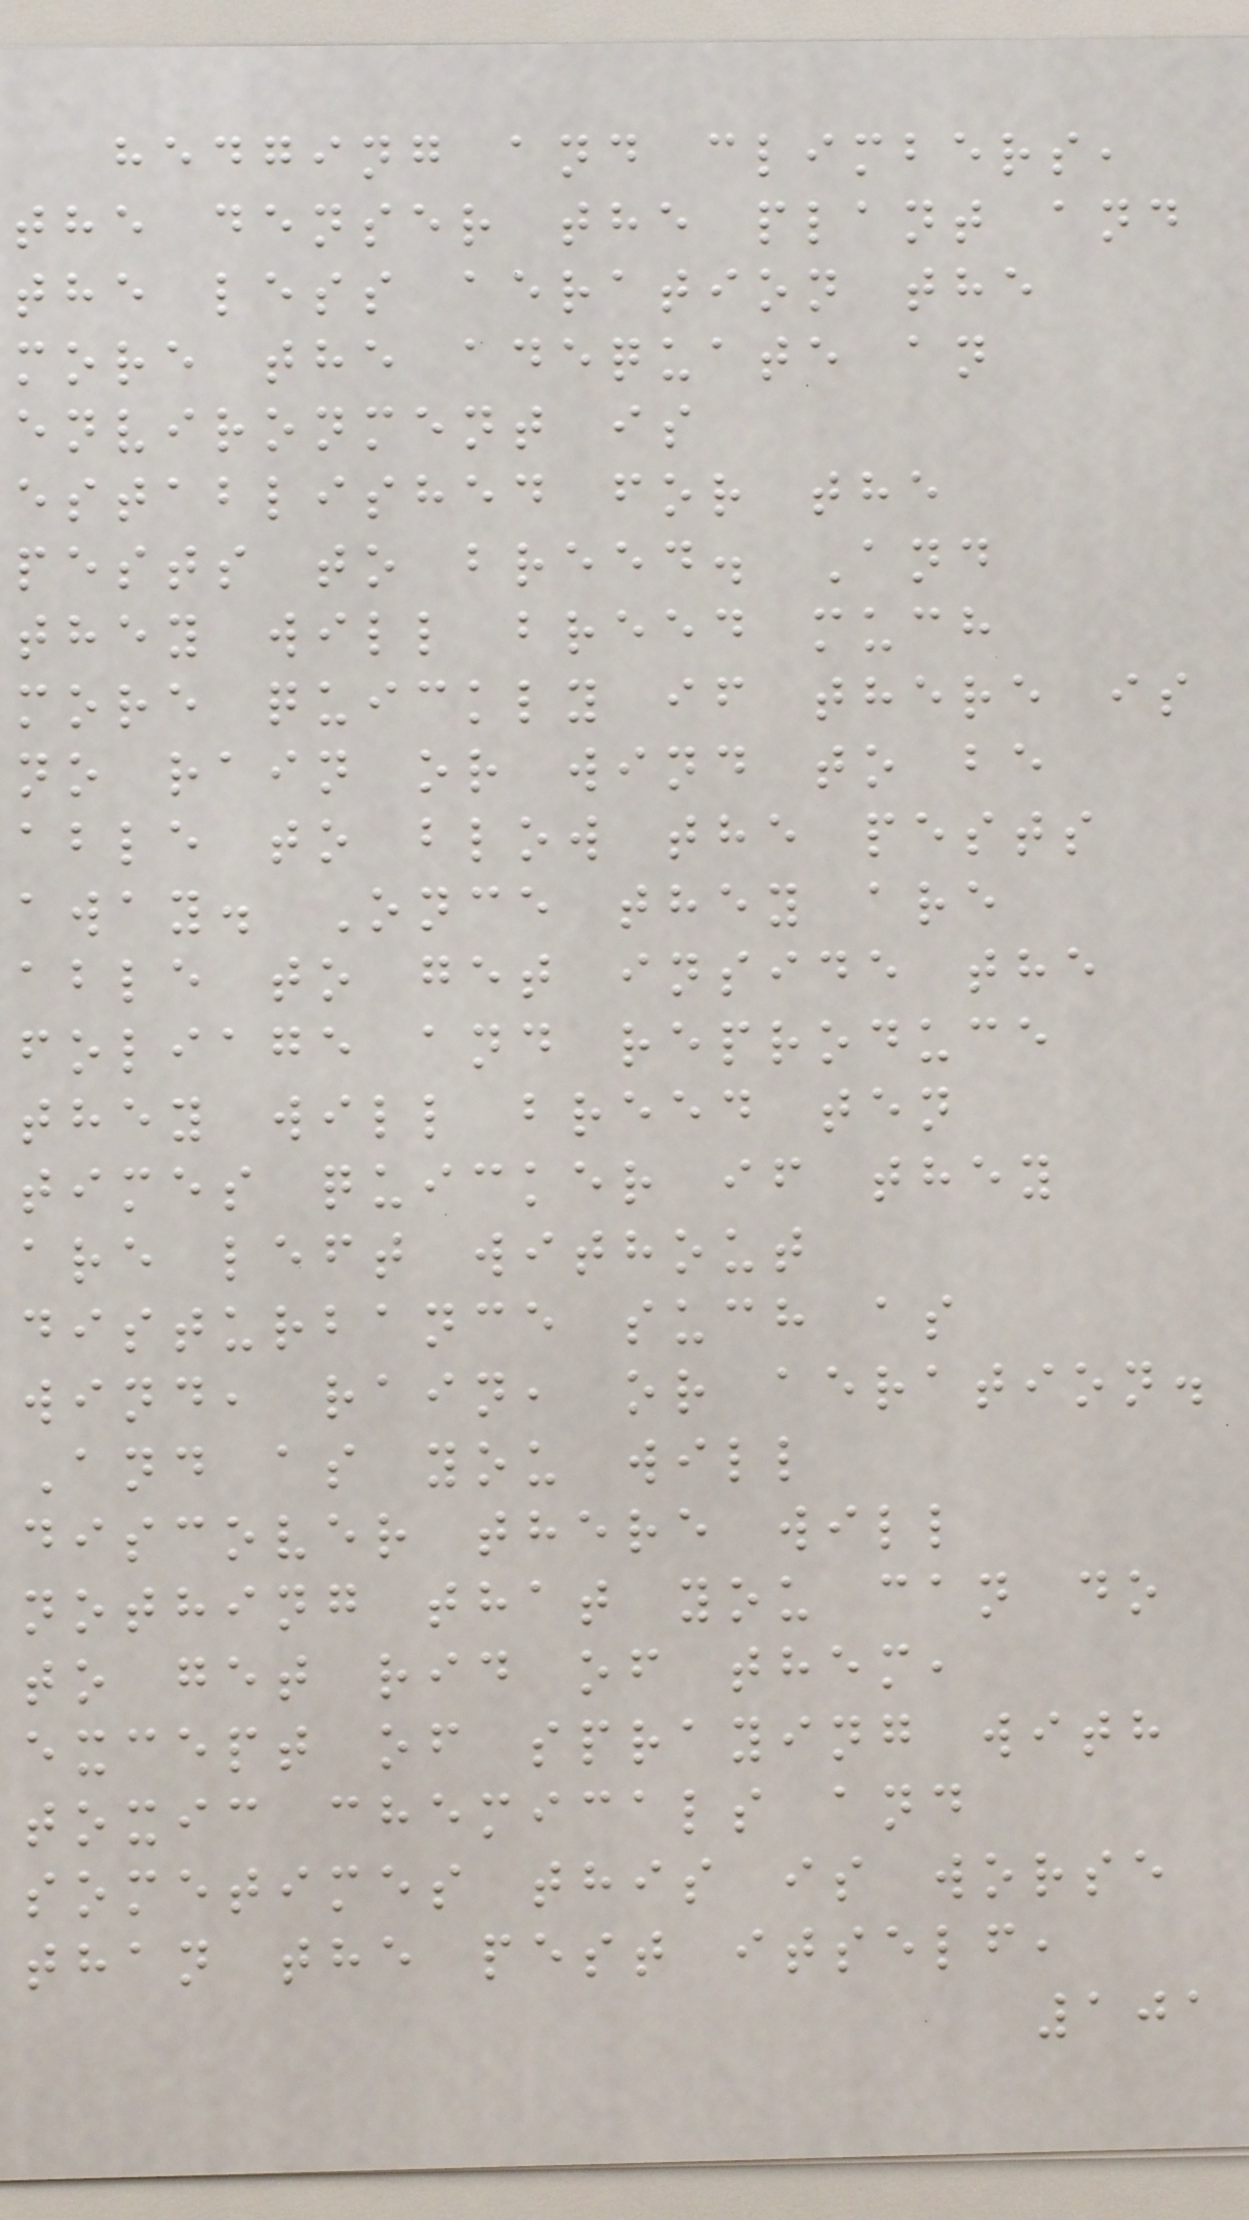hedging and climbers,
the denser the plant and
the less aeration the
more the adequate an
environment is
established for the
pests to breed. And
they will breed much
more quickly if there is
no rain or wind to be
able to blow the pests
away. Once they are
able to get inside the
foliage and reproduce
they will breed ten
times quicker if they
are left without
disturbance such as
wind, rain, or aeration.
And as you will
discover there will
nothing that you can do
to get rid of them,
except of spraying with
toxic chemicals and
sometimes this is worse
than the pest itself,
101
